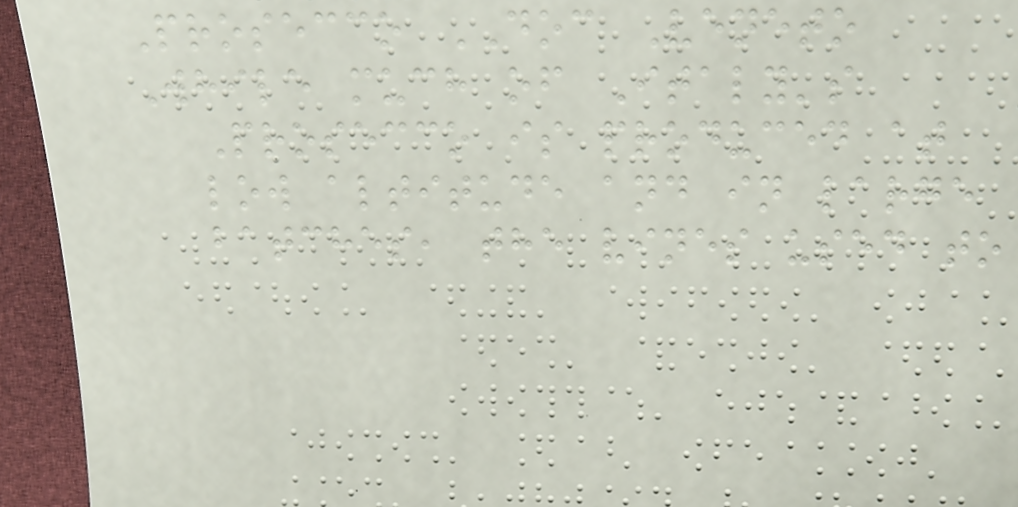Prosecco DOC Veneto
While much of Italy's
Prosecco is produced at
low altitude and in large
batches, the vines used to
